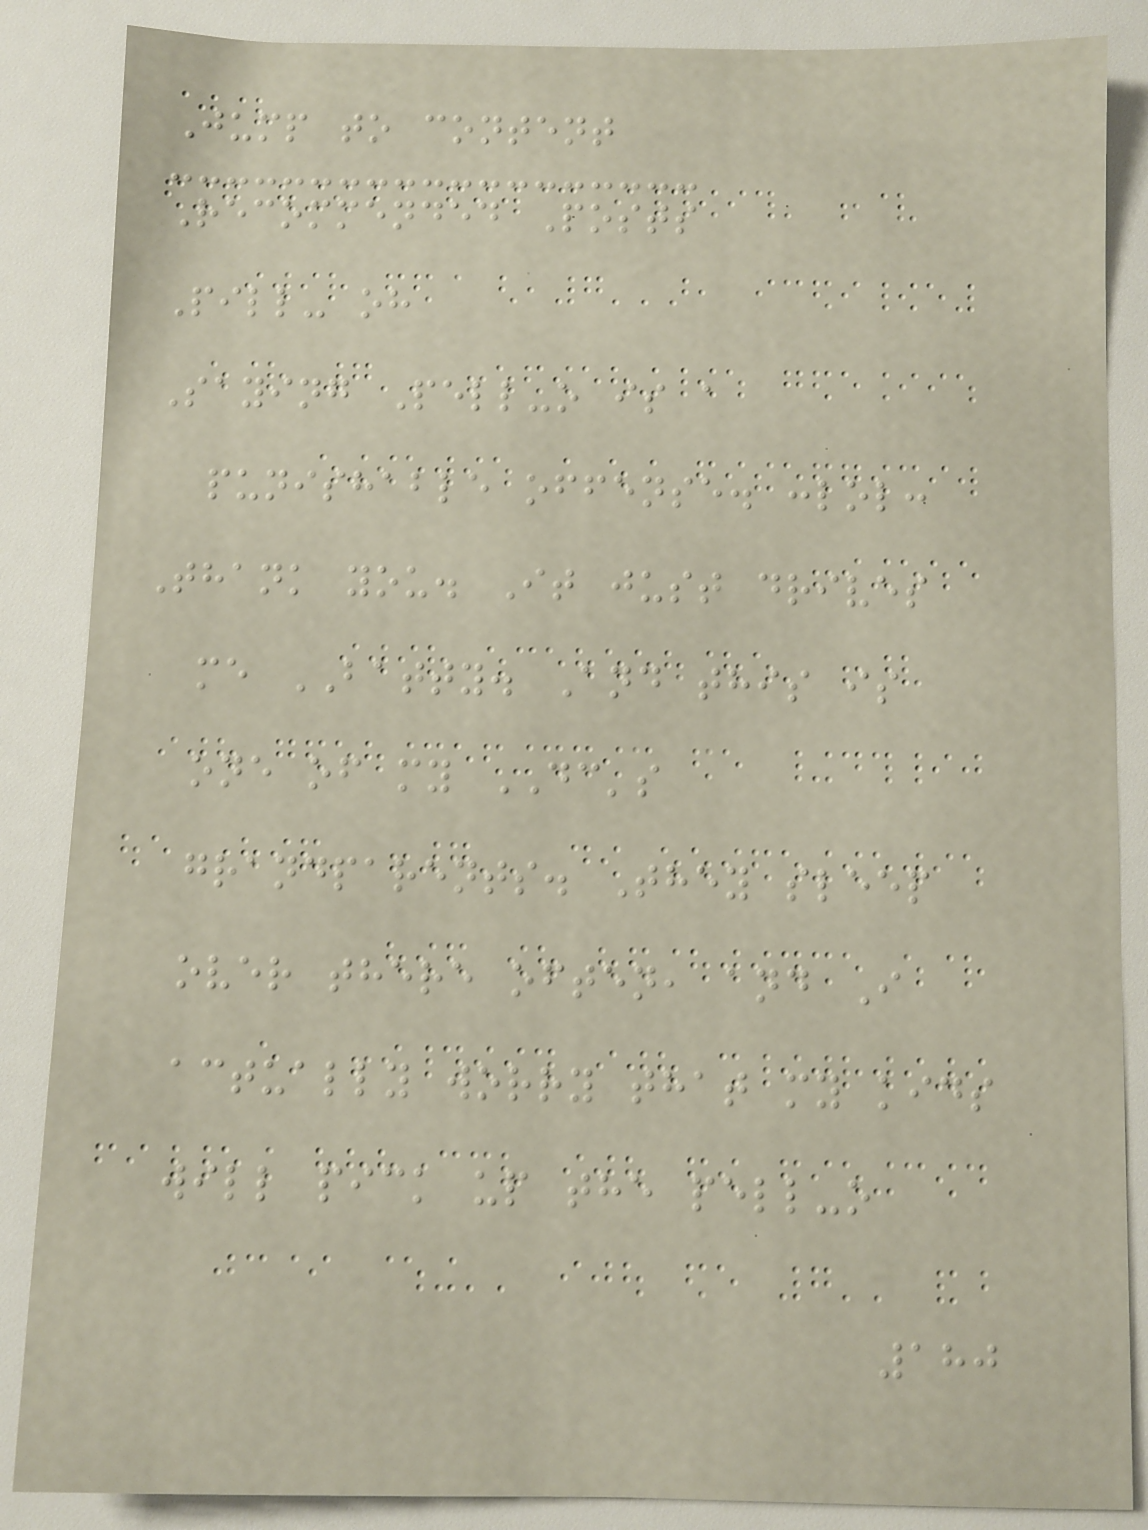Jump to content
Recommended Posts
Pill- oh
Saying Pell-o is a
punishable offense. :lol:
Thank you. It just drives
me BATTY. And this is
one of my DC's
grandparents. They sleep
over there often, and I
actually worry that my kids
will pick up the pell-o
180
